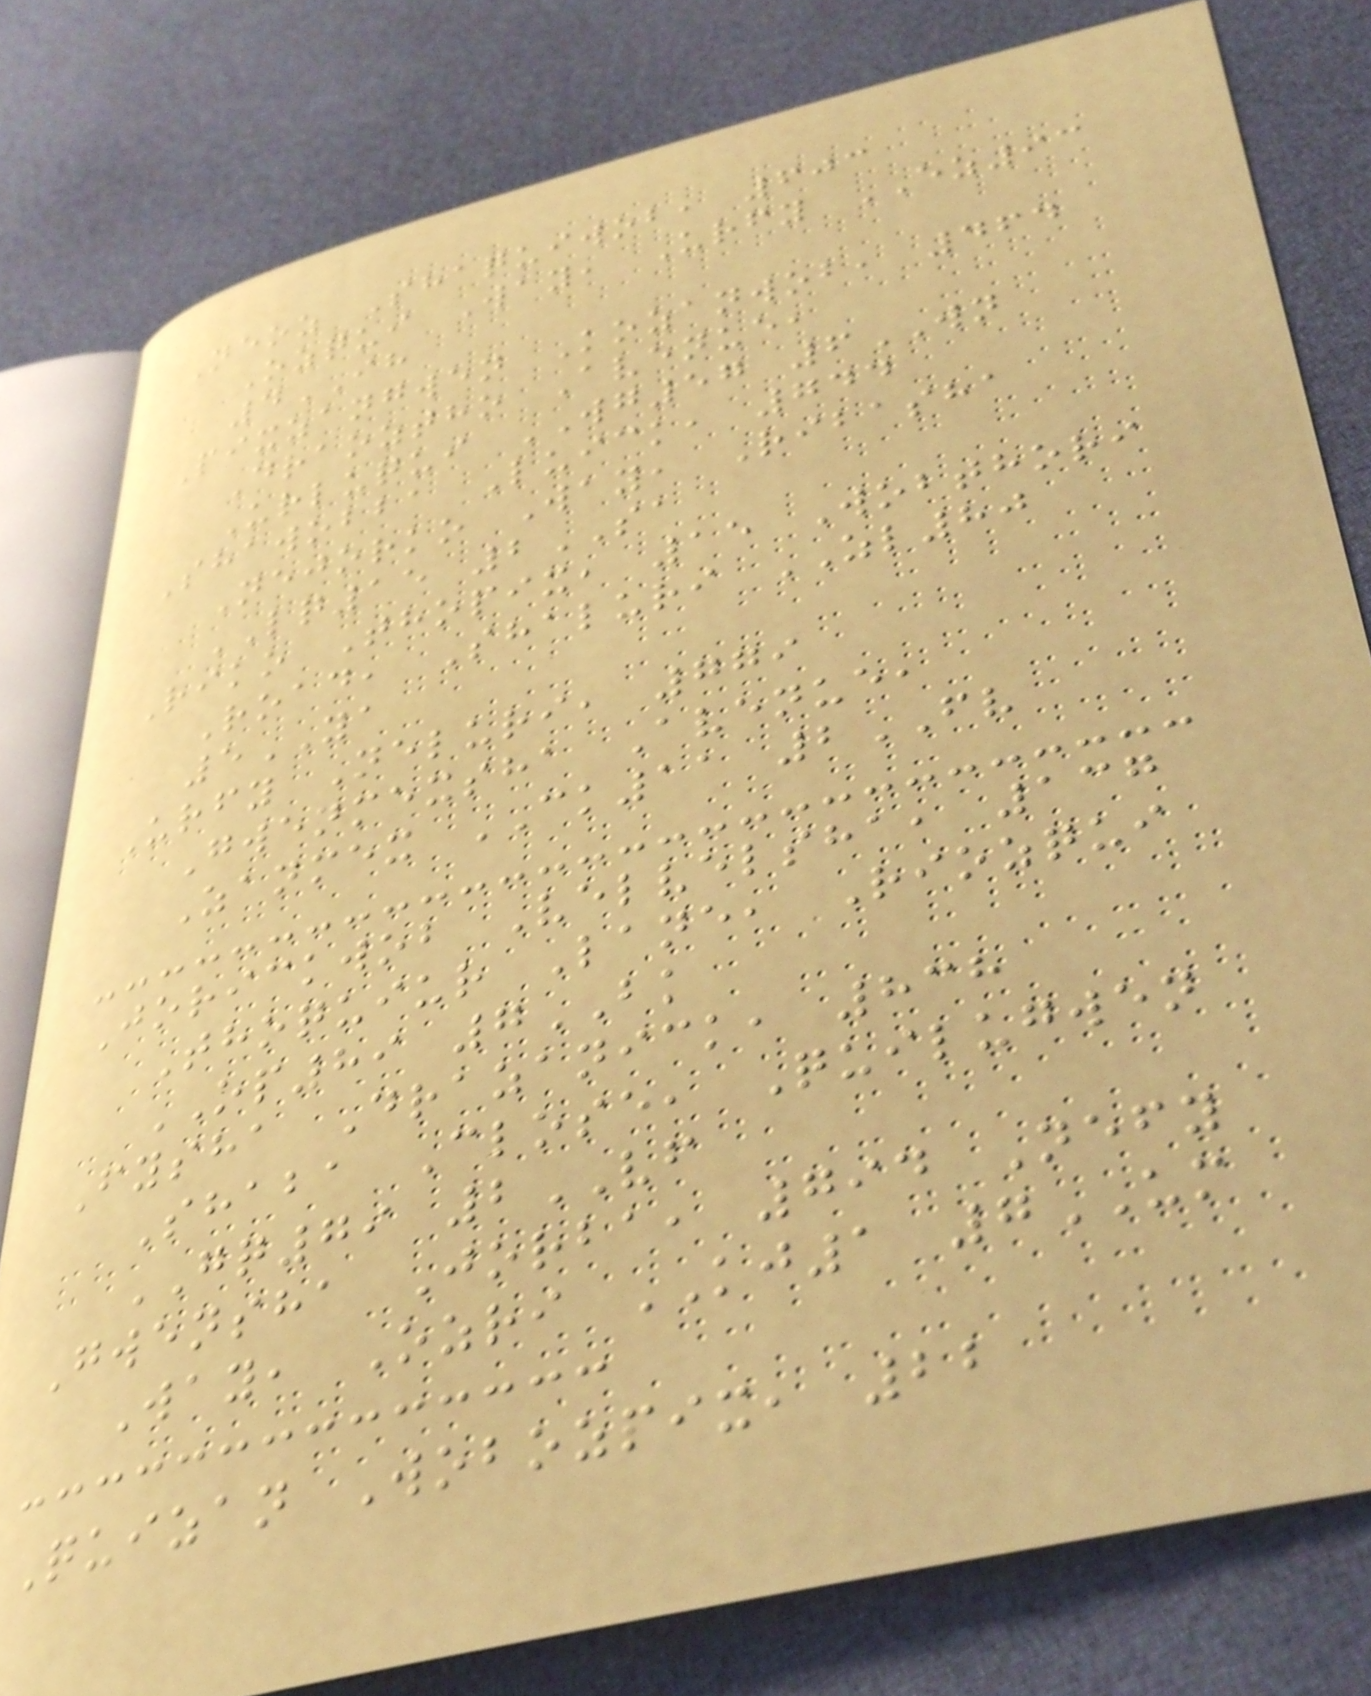Neoz Shaquiwob, 603
Ozqui Way, Urfy EZ93
4IH
Pixzangwen Kozanwob, 464
Draoztho Avenue,
Urluqui WG57 6WN
Shawobba Luick, 744
Nejorko Way, Ribasha
LQ15 2SA
Riko Thopix, 15 Wobthori
Road, Shaluri ZL80
5YA
Urfy Neluri, 779
Gwenmexsha Avenue,
Zanmex CK11 2FV
Jorickwob Velvelsha, 137
Thoquiur Lane, Riozqui
OP89 7BK
Fysha Drazanick, 838
Shaba Close, Quilugwen
GQ79 2VF
Gwensha Jorba, 794 Nefy
Way, Ozri KJ1 7UM
Quizan Wobozpix, 22
